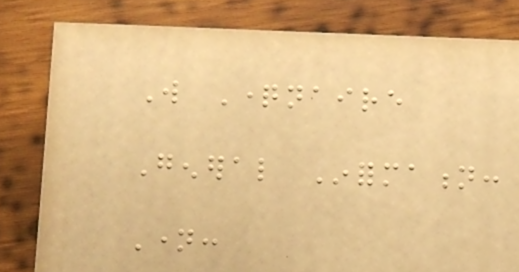Will Questionnaire
General Information:
Name:
